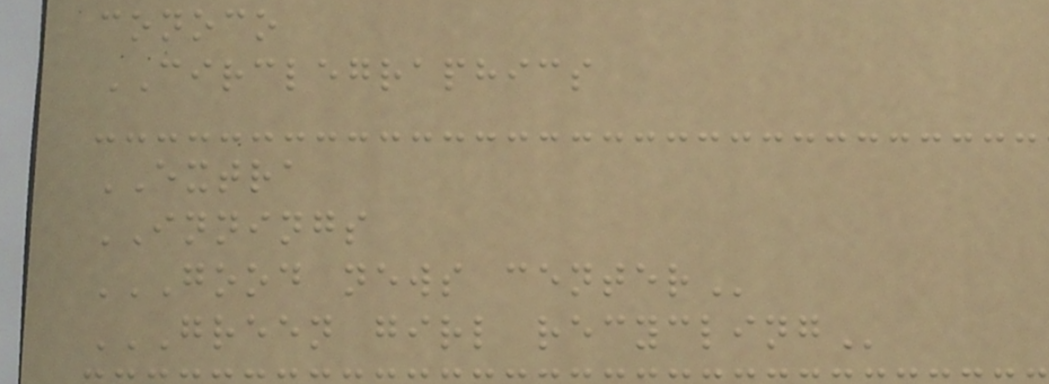conoco
CIRCLEGRAPHICS
EXTRA
INNINGS
GOOD NEWS CENTER
GREEN GIRL RECYCLING
